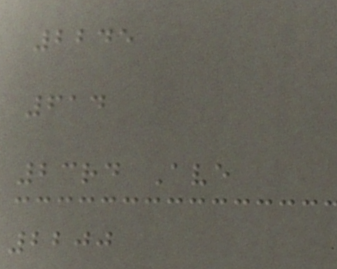2245
614
23rd Ave
2200
